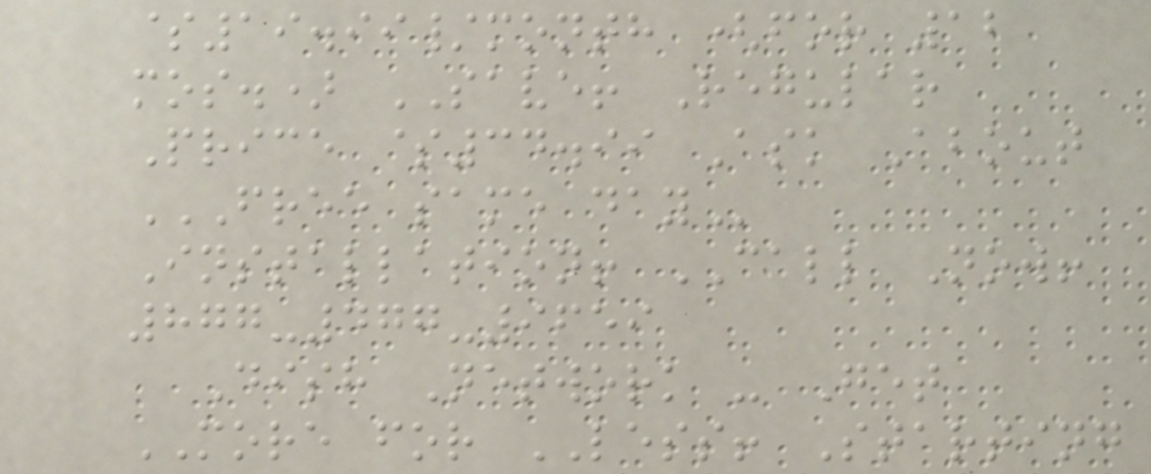$19.99/month (for 12
mos.) SAVE! Regular
Price $34.99 Ask About
FREE SAME DAY
Installation! CALL Now!
877-477-9659
Dish Network - Get
MORE for LESS! Starting
